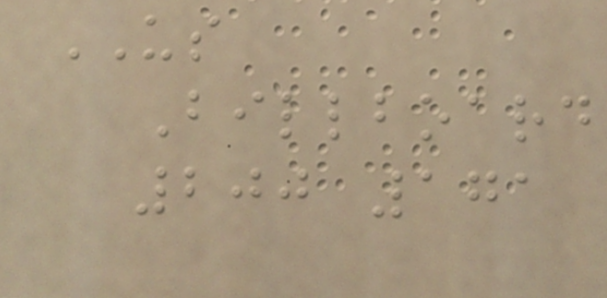US
Billboard
200 171
